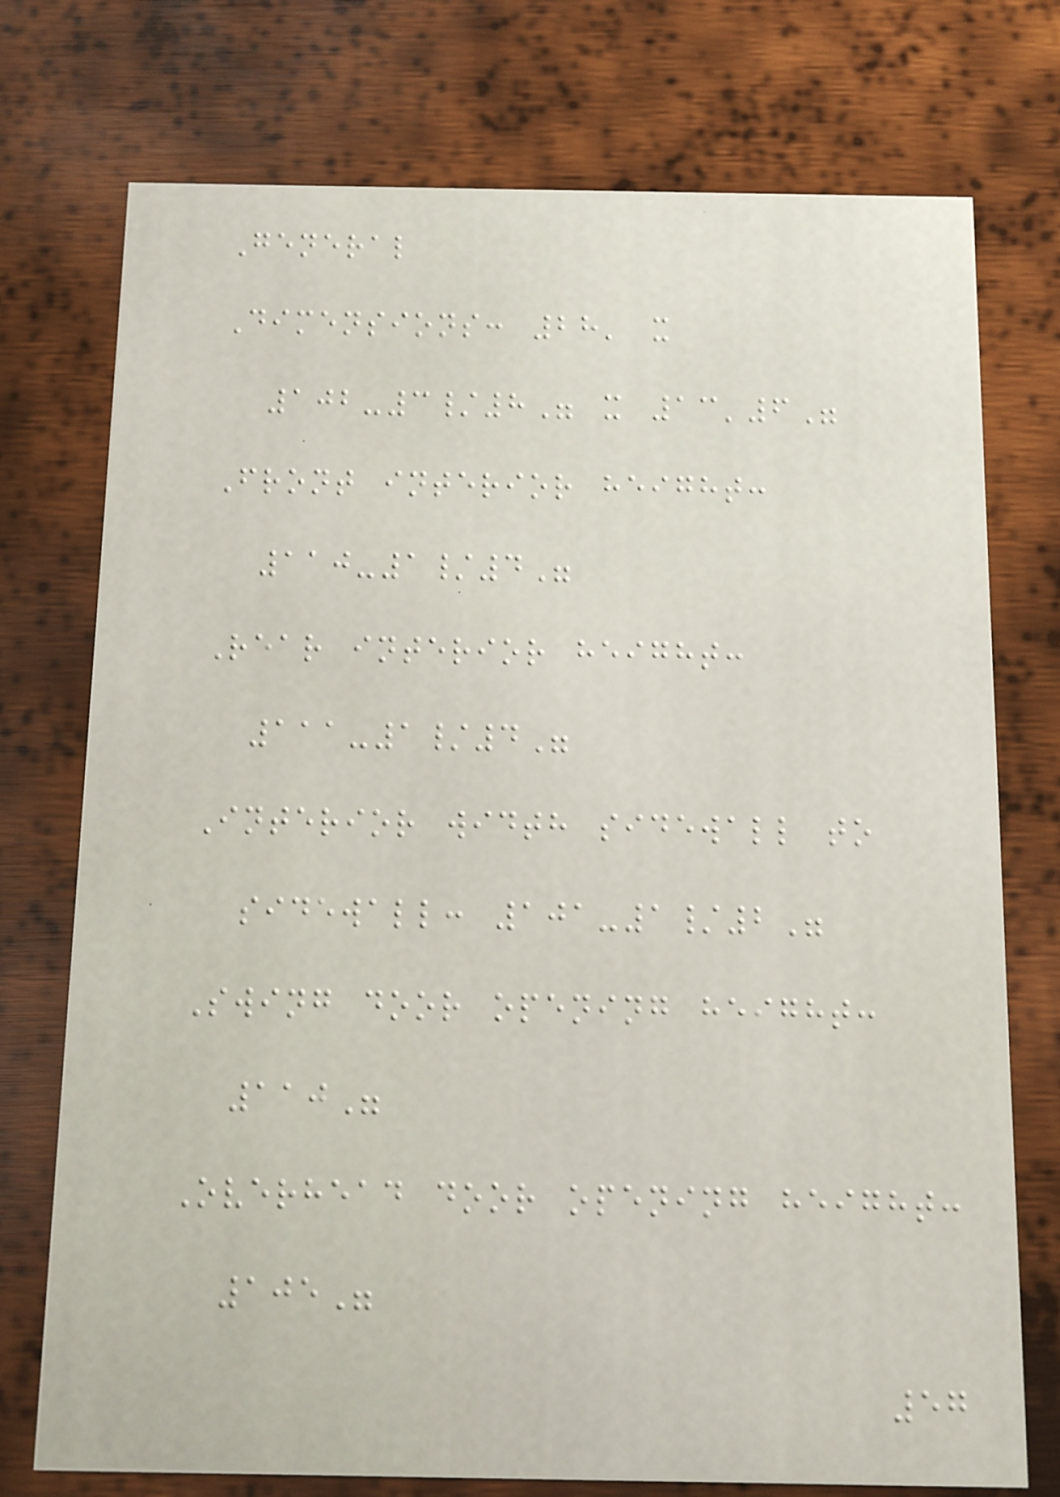General
Dimensions: 28' x
102-3/8" x 13'6"
Front interior height:
110-1/4"
Rear interior height:
111-1/4"
Interior width sidewall to
sidewall: 101-1/2"
Swing door opening height:
110"
Overhead door opening height:
105"
57
